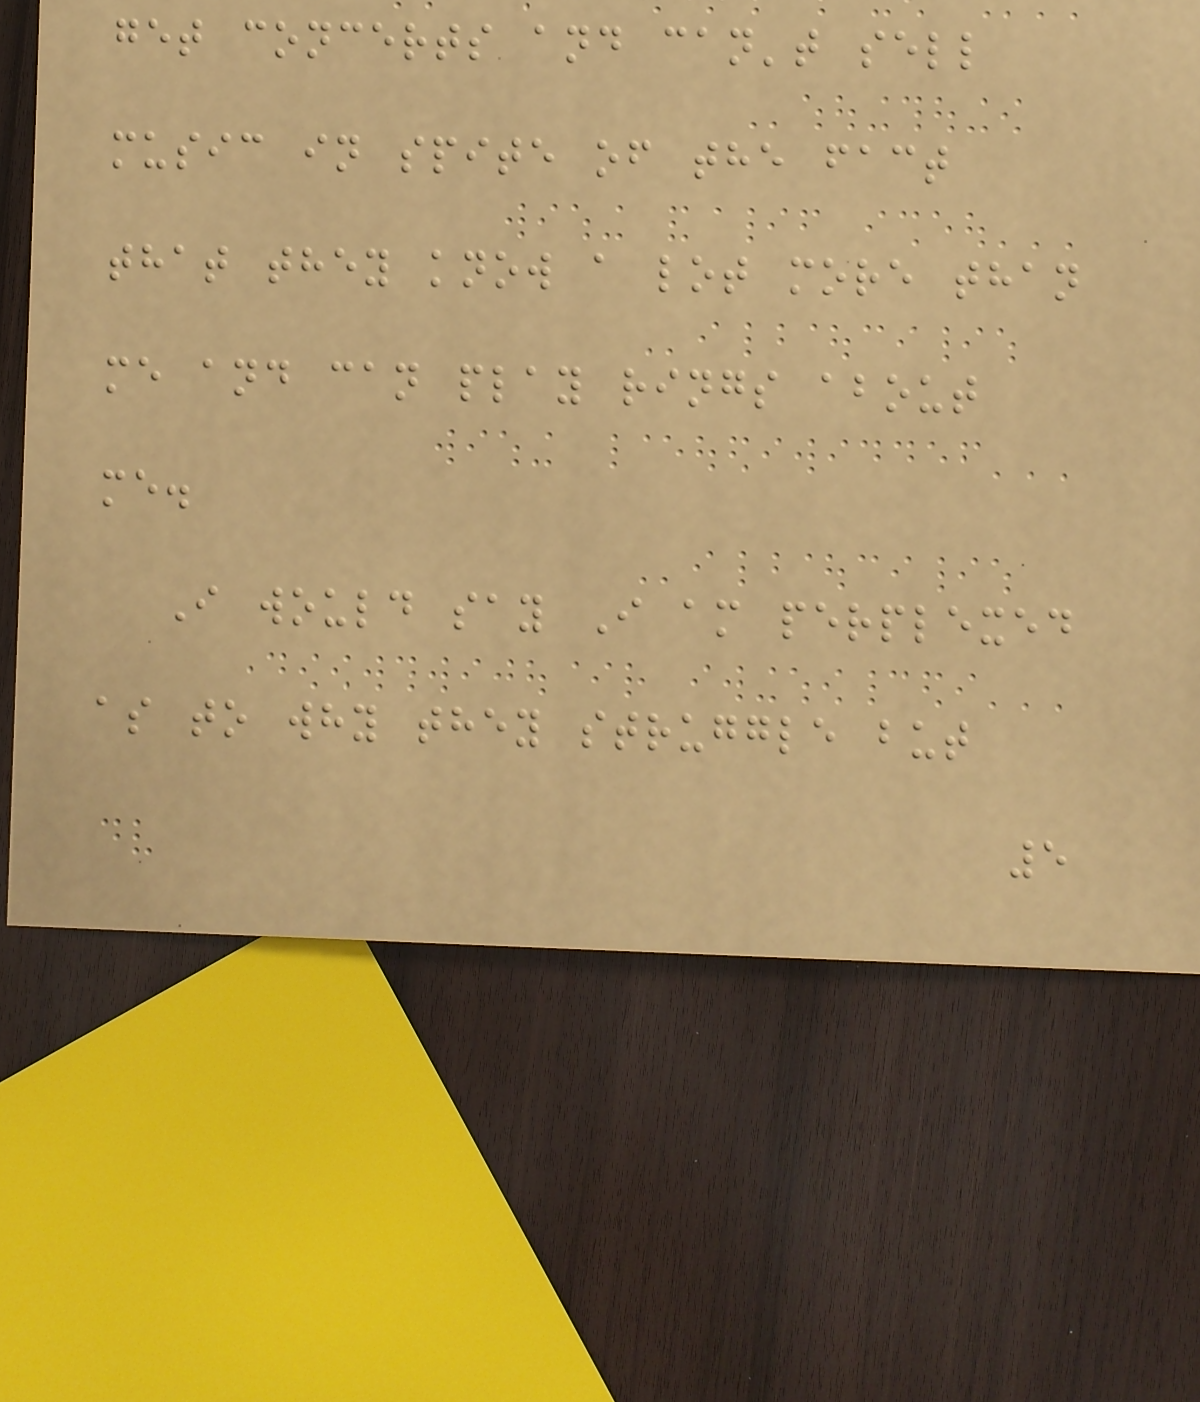get concerts and can't sell
music in spite of the fact
that they know a lot more than
me and can play rings about
me.
I would say I am perplexed
as to why they struggle but
5
